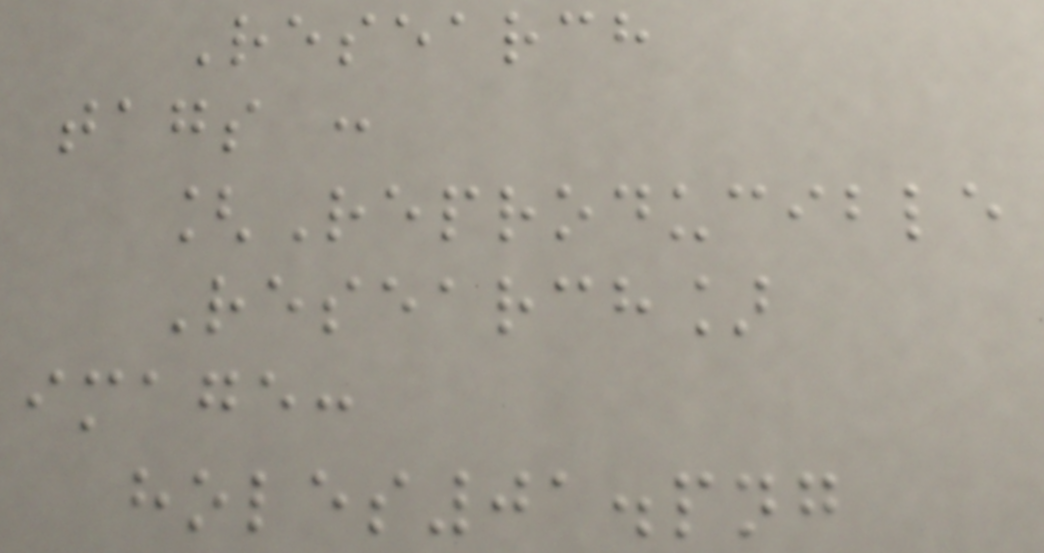Research
tags :
[Reproducible
Research]
image:
holes01.png
